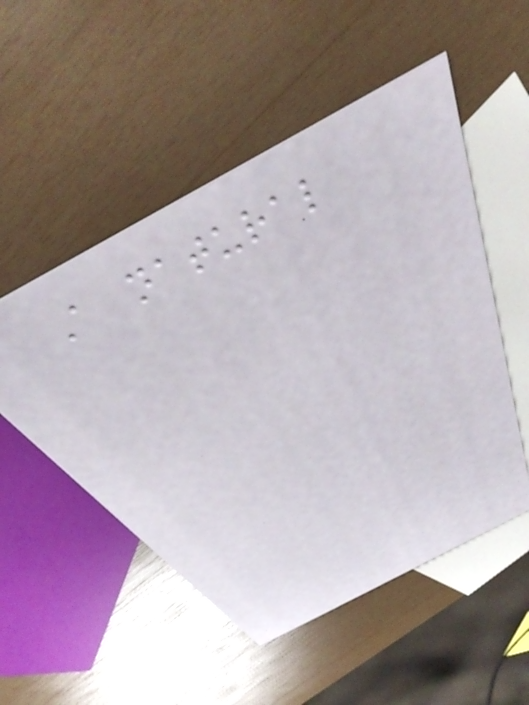A natural
